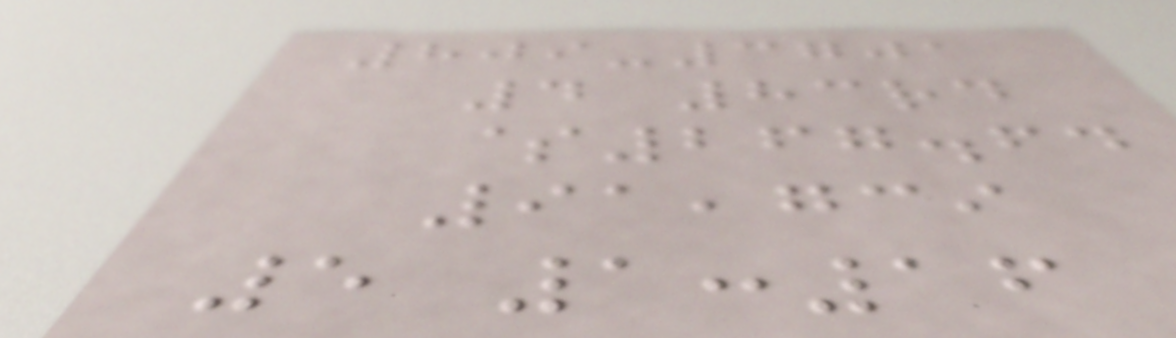809-3701
4 83rd
$267.64
91,739
5 1:16
